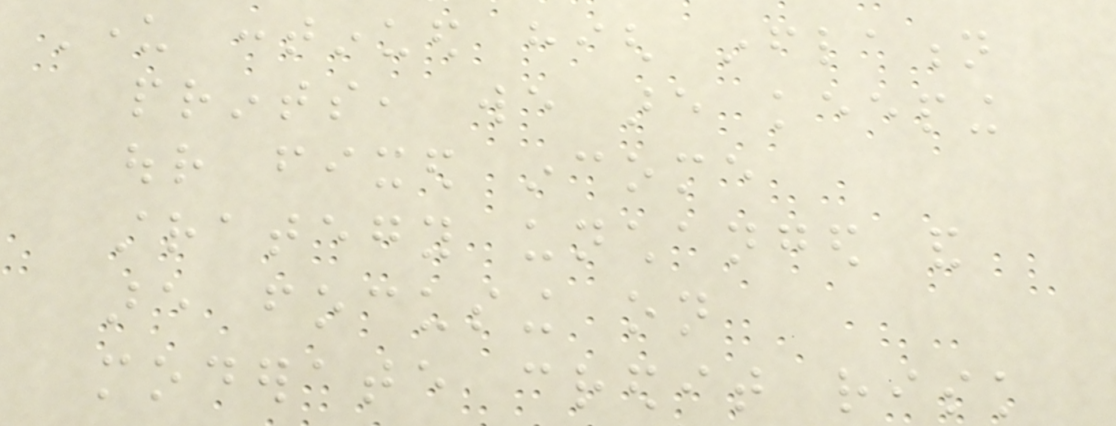Under continued high inflation
prints, we are keeping
our fixed income
strategy unchanged and
are focusing on
moderate credit risk
